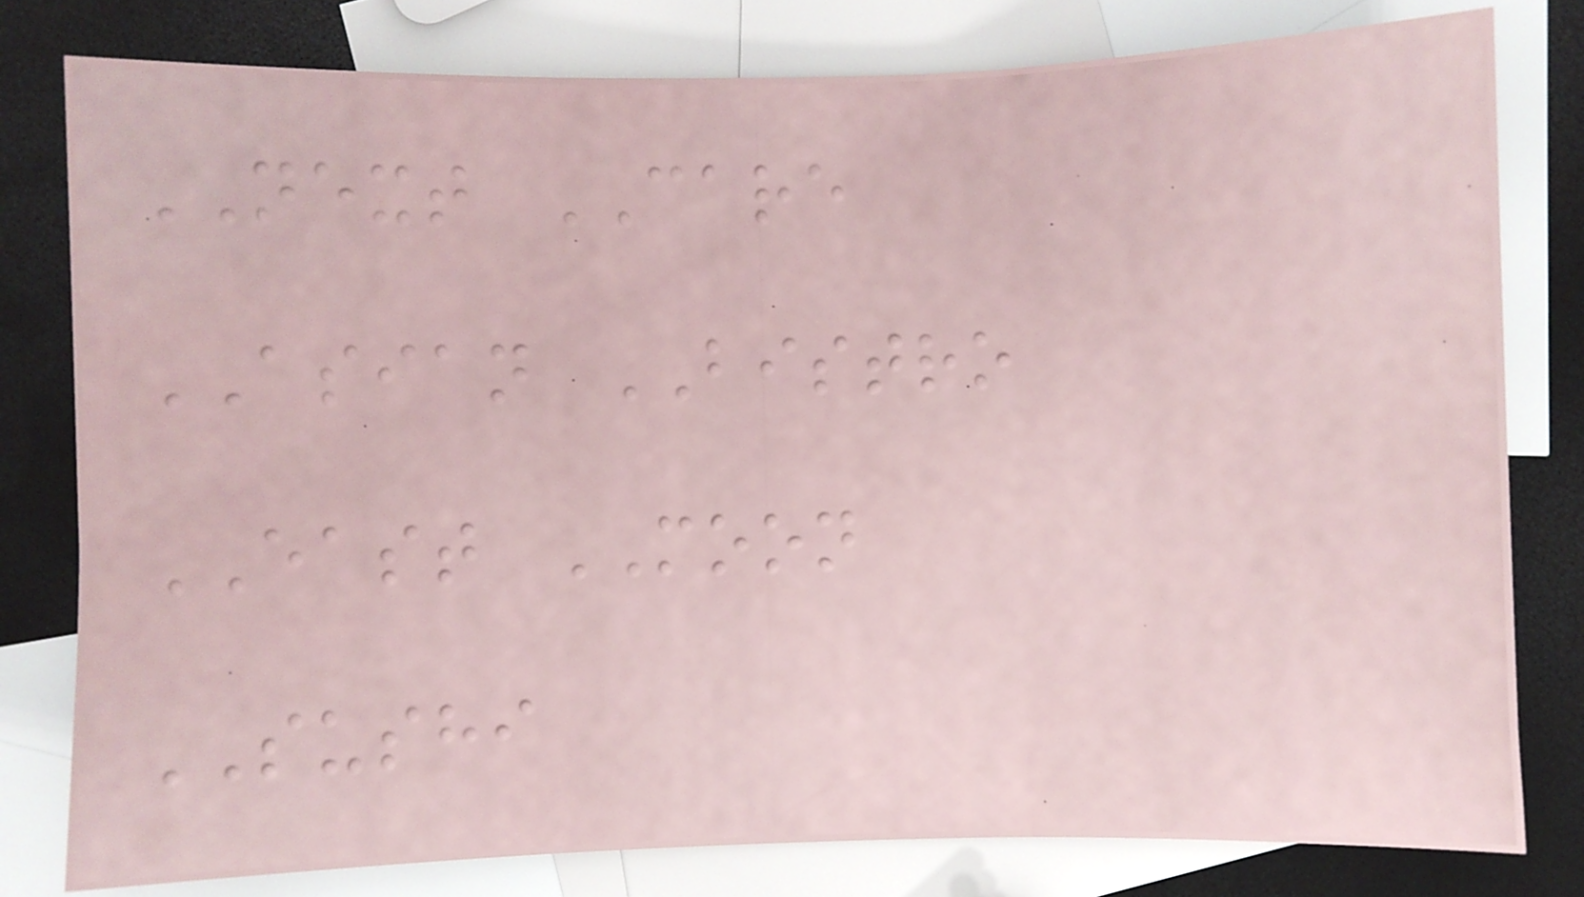NEXT CARE
ASIAN BISTRO
EAST MOON
SUSHI
